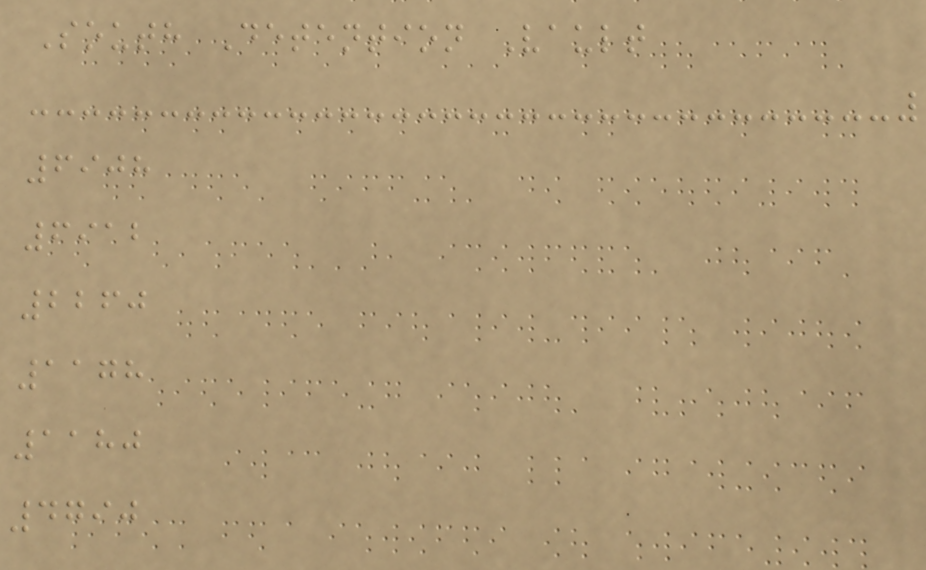South Detention Vault
6908
6912
2260
1178
1180
4790
